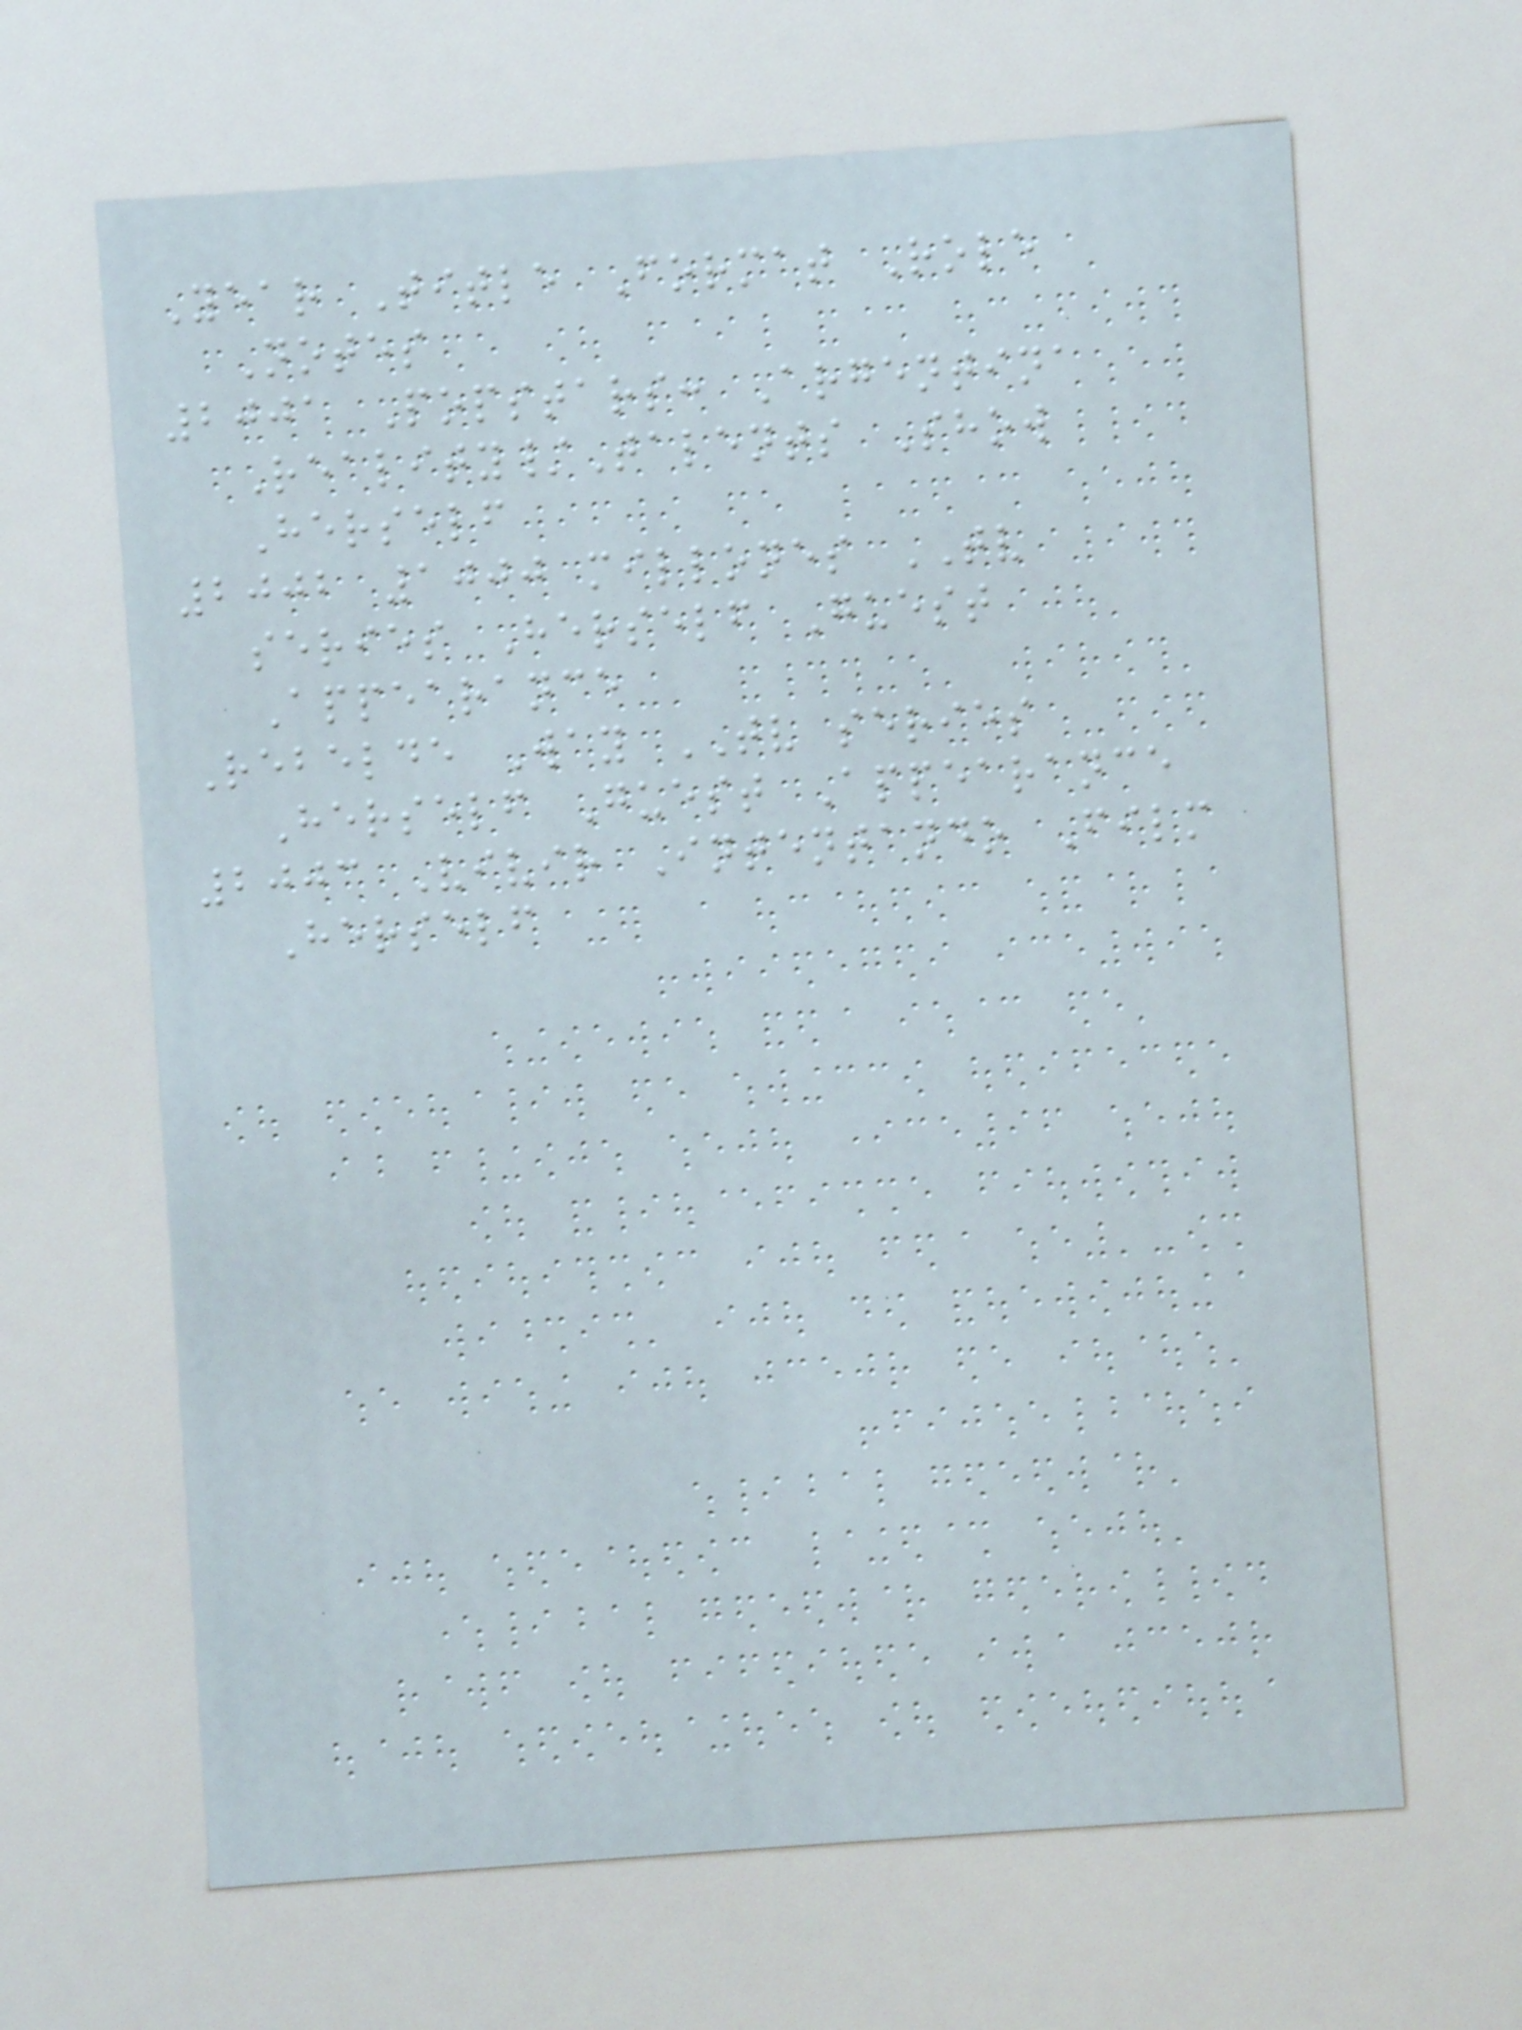Year Title Format Role
Notes
2001 Popstars: Argentina
Reality/Talents Show
Herself
2002 1000 millones TV
series Herself Guest
Appearance
Rebelde Way TV series
Herself Guest Appearance
2003 Vivir Intentando Film
Herself
